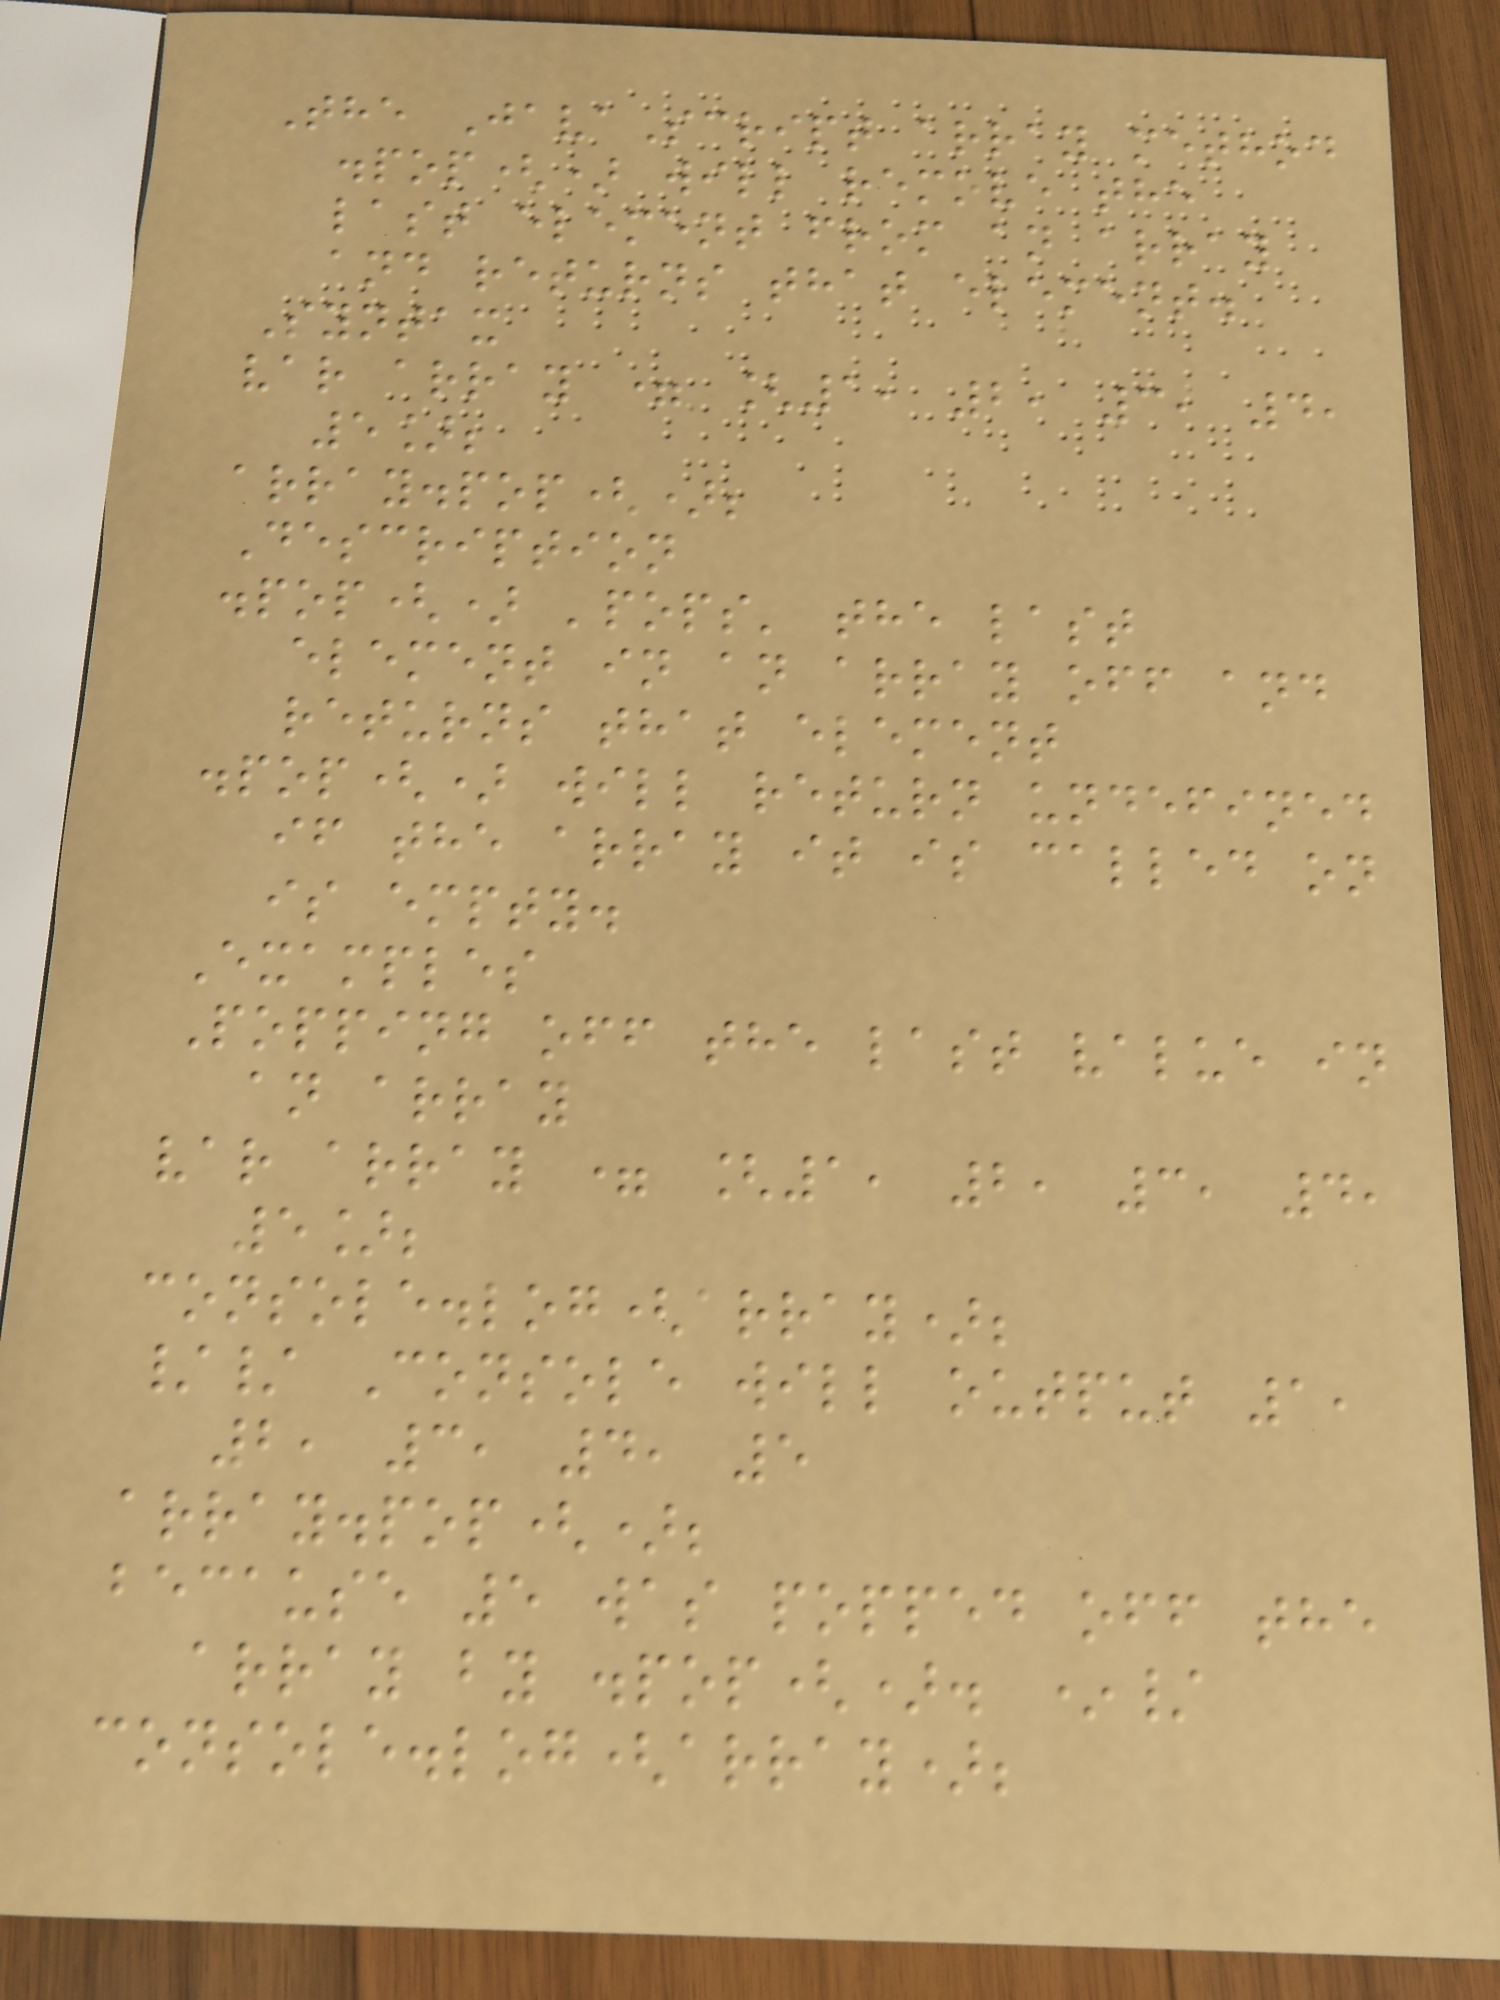The JavaScript array method
.pop() will remove the
last element from an array
and returns that element.
Syntax
var array = [1, 2, 3, 4,
5];
array.pop();
Description
.pop() 'pops' the last
element in an array off and
returns that element
.pop() will return undefined
if the array it is called on
is empty.
Examples
Popping off the last value in
an array
var array = [1, 2, 3, 4,
5];
console.log(array);
// Console will output 1,
2, 3, 4, 5
array.pop();
because 5 was popped off the
array by .pop(). */
console.log(array);
